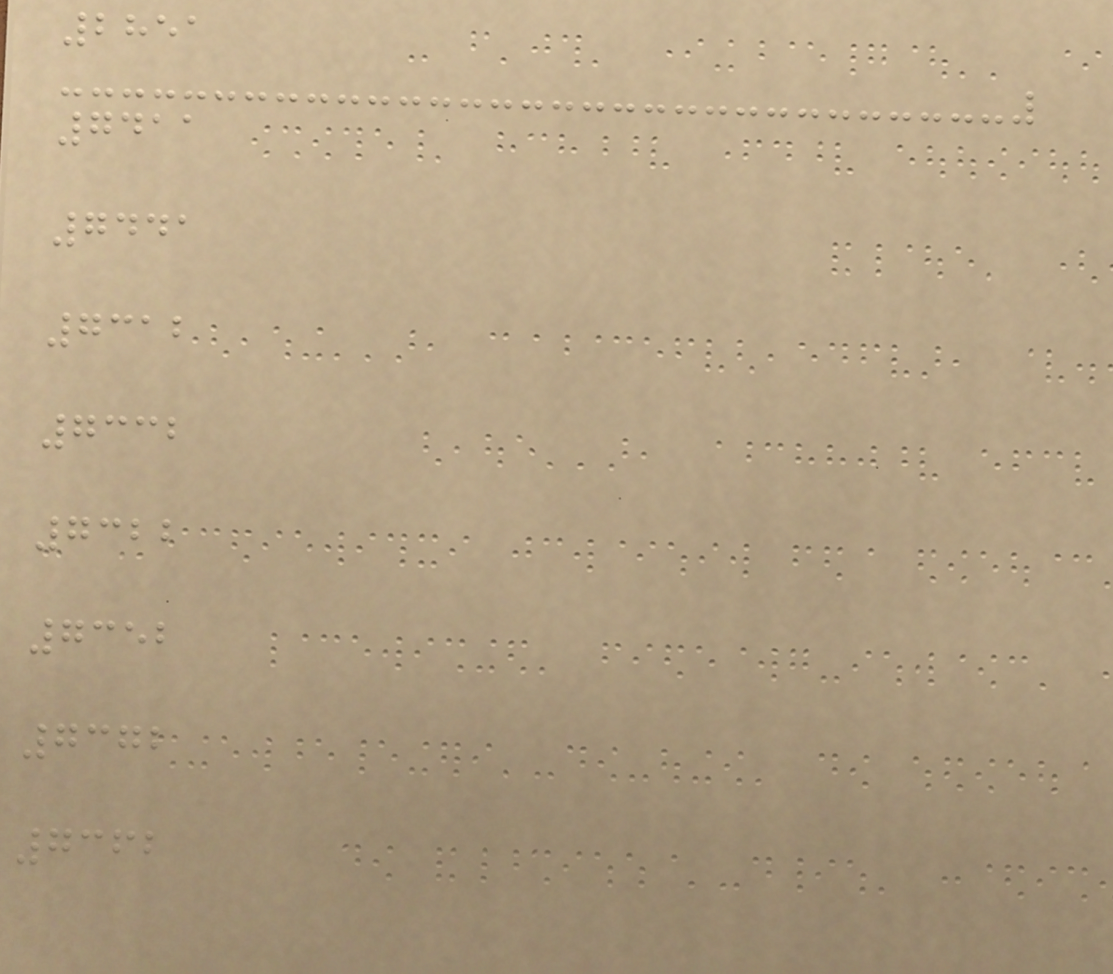2851
7411
7441
7312
7332
7322
7352
7372
7362
